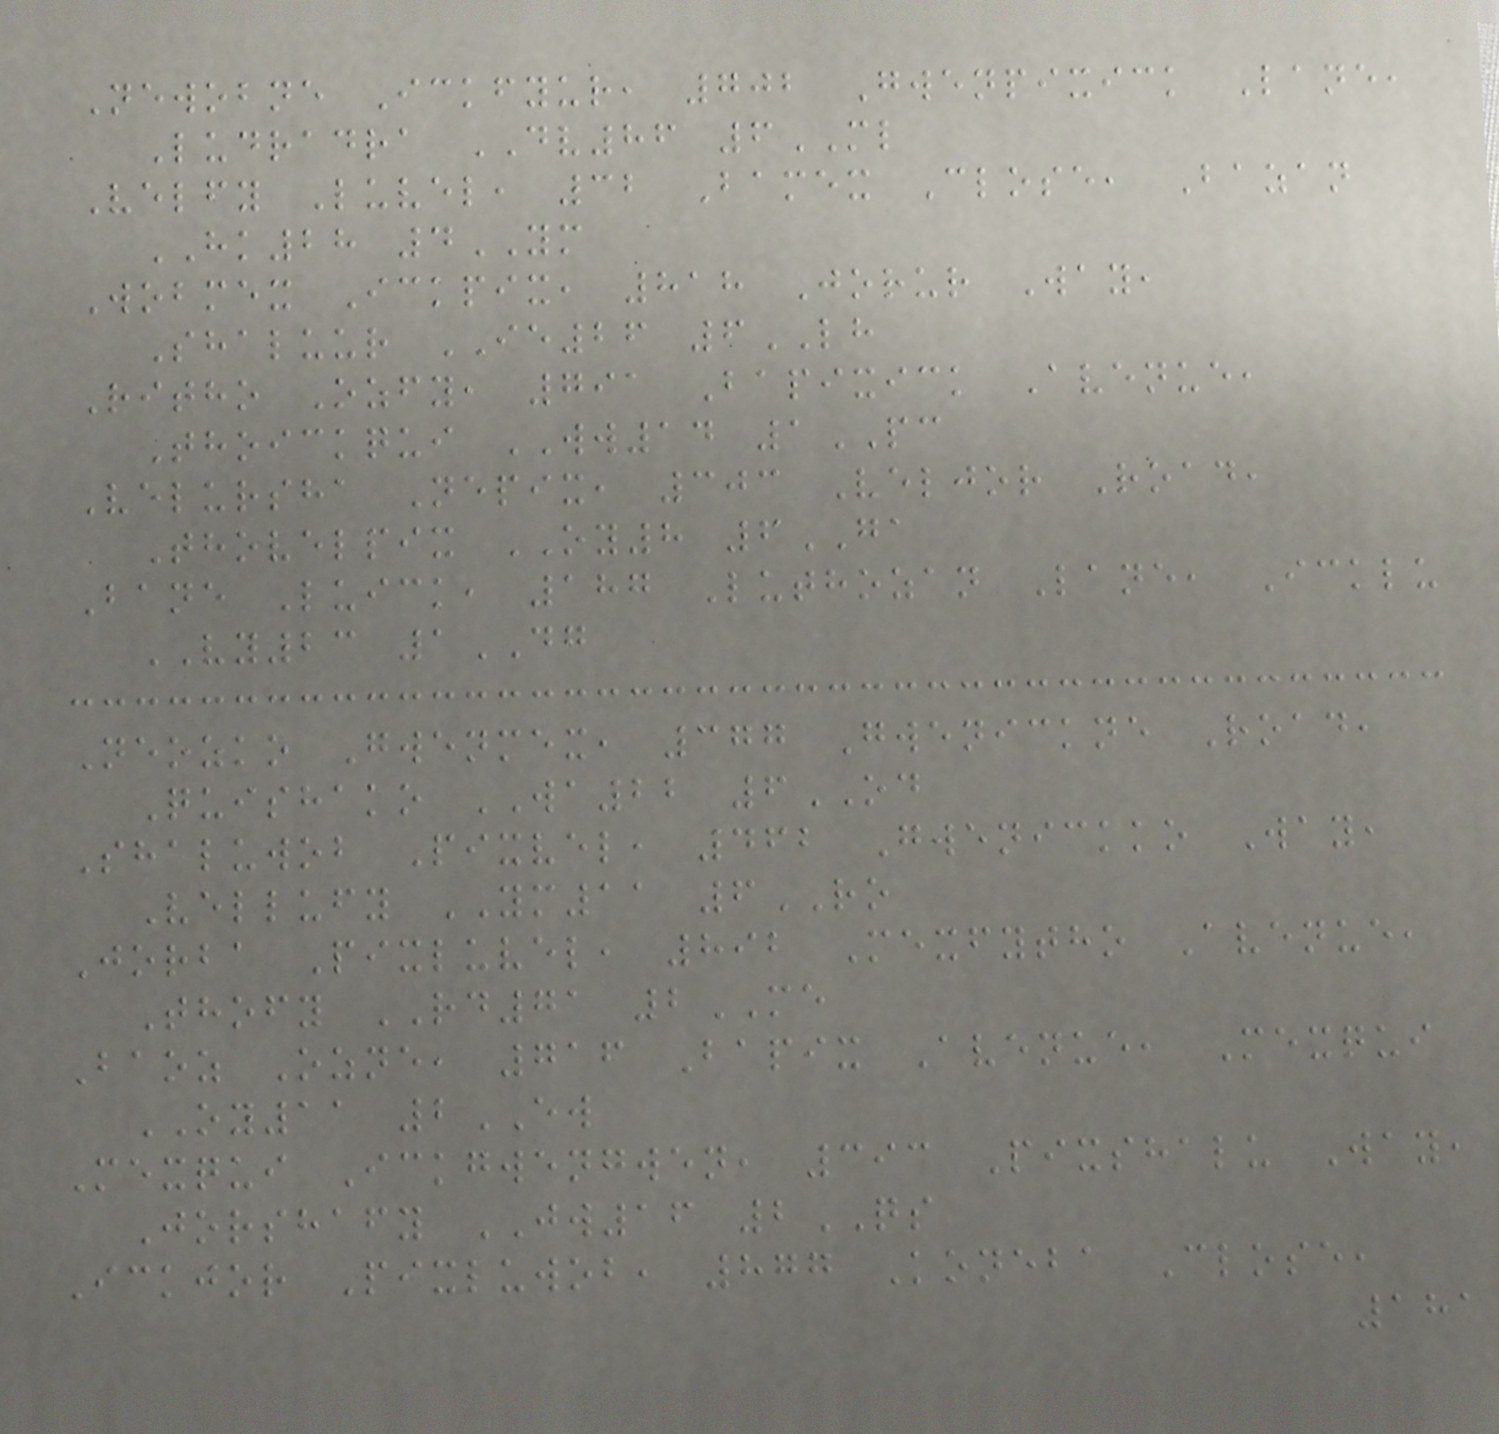Newobne Ickfyur, 702 Gwenpixick Lane,
Ludradra DV86 6ML
Velfy Luvel, 32 Bamex Close, Bazan
HK28 4YM
Wobmex Ickpix, 818 Jorur Way,
Shaluur IE26 6LH
Ritho Ozfy, 791 Bapixick Avenue,
Thoickqui WW14 1PC
Velursha Nepix, 303 Veljor Road,
Thovelpix OY8 6GA
Bane Luick, 187 Luthozan Lane, Icklu
VY23 1DG
Neozko Gwenmex, 377 Gwenickne Road,
Quishako WA22 6OD
Shaluwob Pixvel, 462 Gwenickko Way,
Vellufy YM11 6RO
Jorba Pixluvel, 892 Mexfytho Avenue,
Thofy RD71 2ME
Baoz Ozne, 716 Bapix Avenue, Mexqui
OY11 2EW
Mexqui Ickgwengwen, 393 Pixshalu Way,
Jorshafy JW16 2QS
Ickjor Pixluwob, 877 Koneba Close,
181
